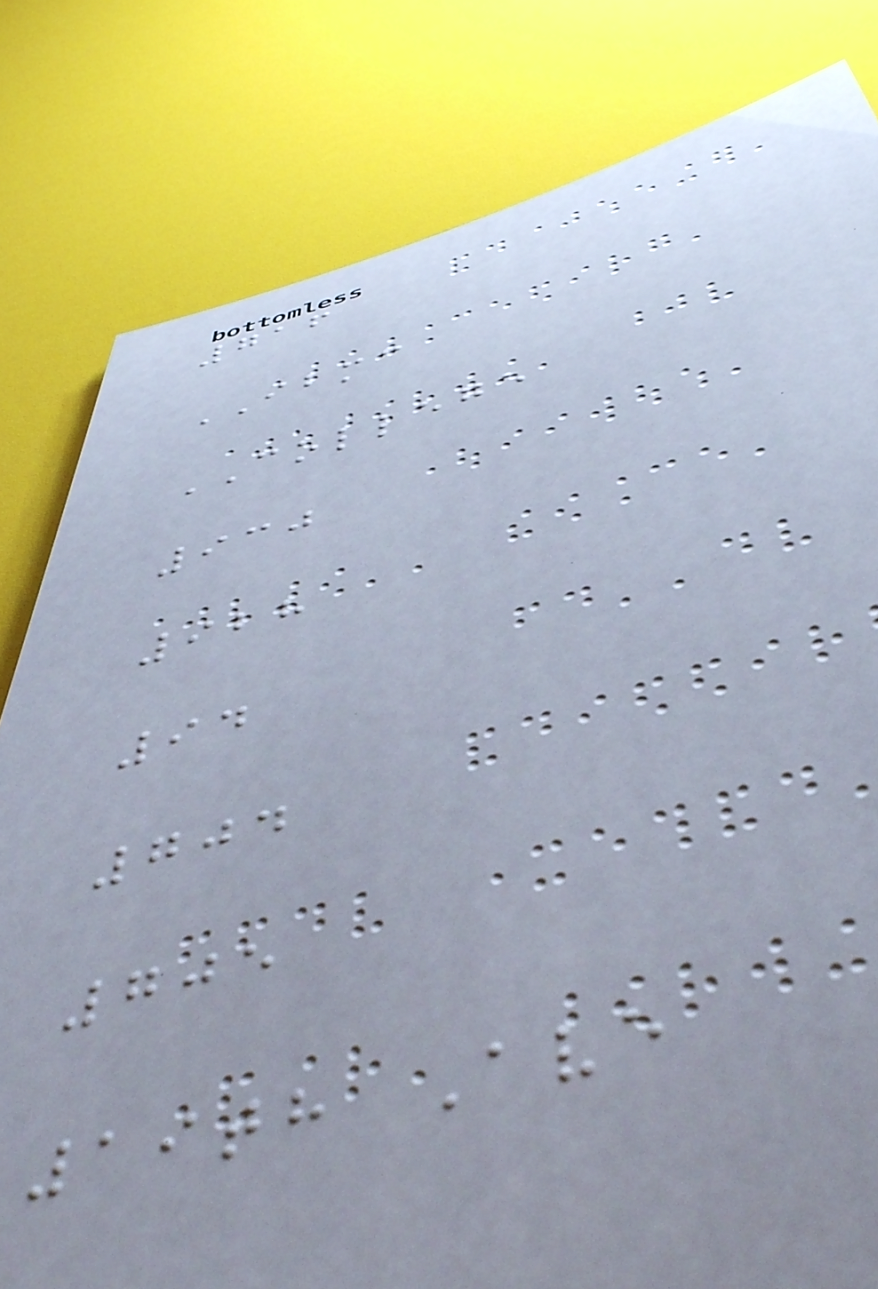716
IBMC
COLLEGE
930
928
94
704
705
19th Ave
